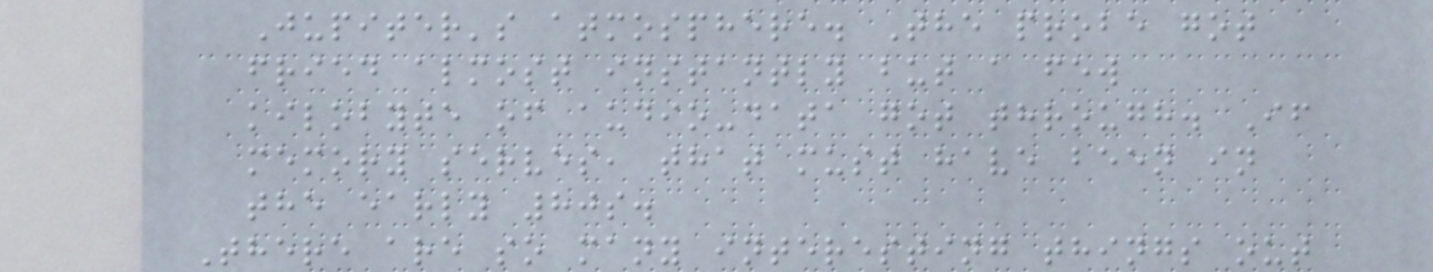Jupiter's atmosphere. The probe got
fried almost instantly but a few
kilobyte of audio-data got through. If
memory serves, that must have been in
the early 80s.
There are so many interesting things out
